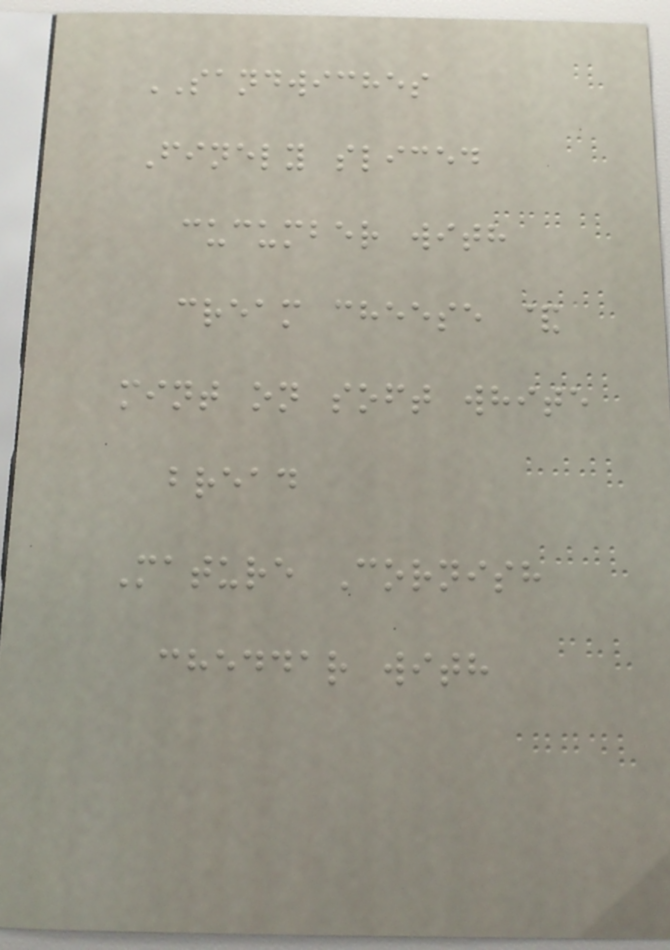SANDWICHES
Finely sliced
cucumber with
cream cheese &
mint on soft white
bread
Mature Cornish
cheddar with
